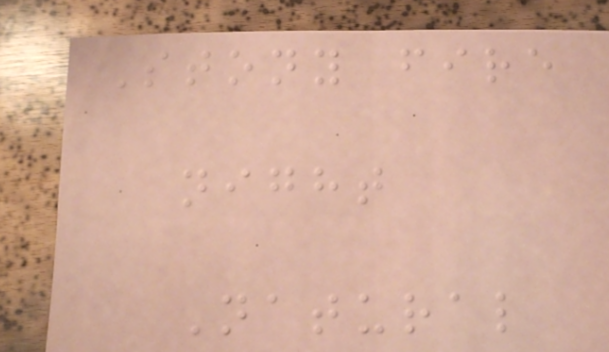Stony fire
night
Natural
